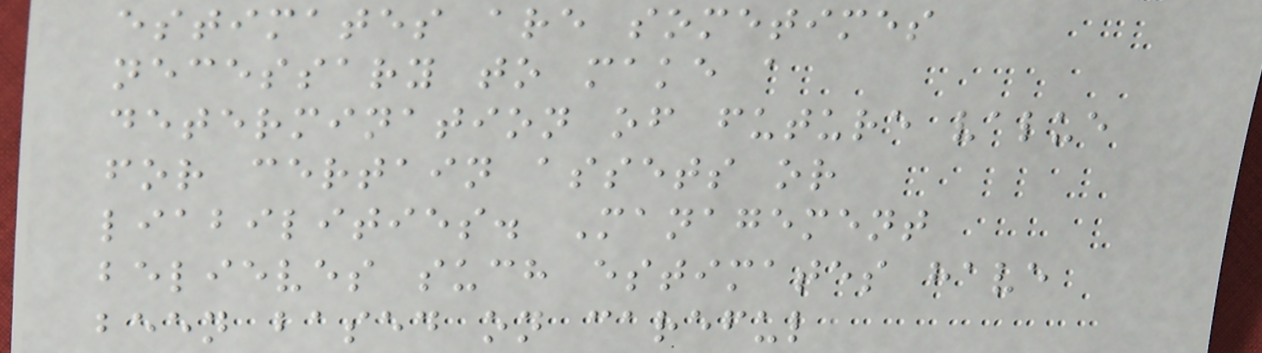estimates are sometimes
necessary to make a
determination of future value
for certain assets or
liabilities. Management
believes such estimates have
been based on careful
